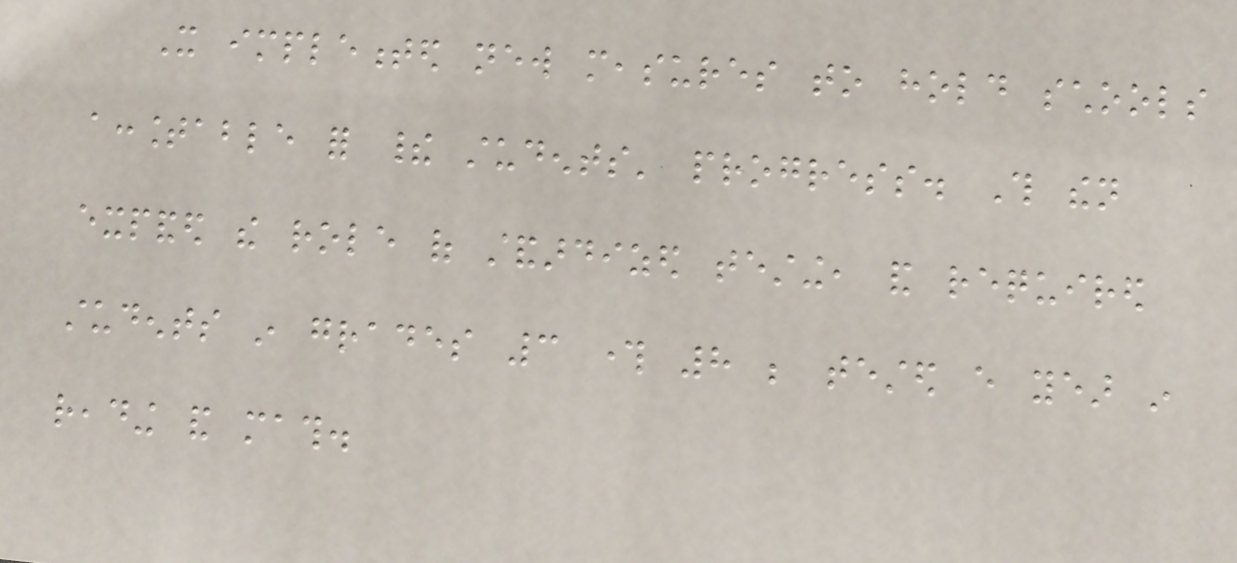It implemented new measures to hold schools
accountable for their students' progress. This then
expanded the role of standardized testing, and required
students in grades 3 through 8 be tested every year in
reading and math.
